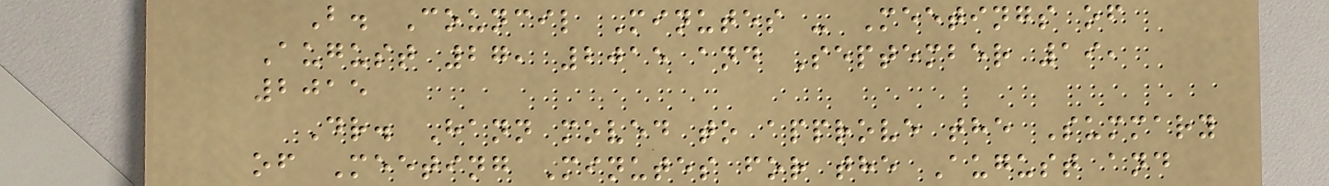B. Council Minutes - Meetings of
August 27, 2015 and September 19,
2015
Dr. Hann moved to approve the Summary
of Meeting Minutes for the August and
